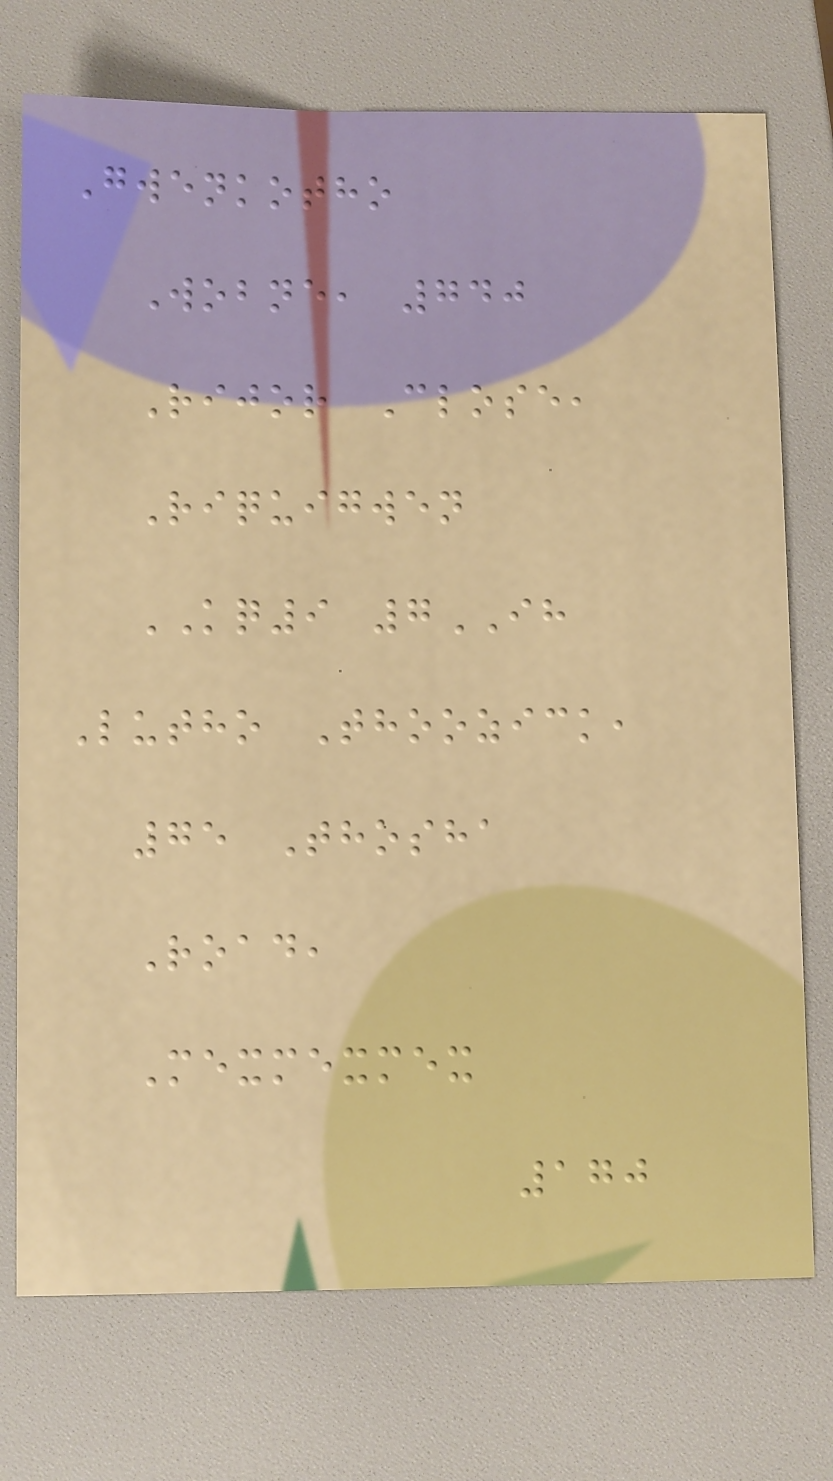Gwenkotho
Wobne, 740
Rijor Close,
Riquigwen
KQ9 7IH
Lutho Thoozick,
75 Thosha
Road,
Mexmexmex
170
